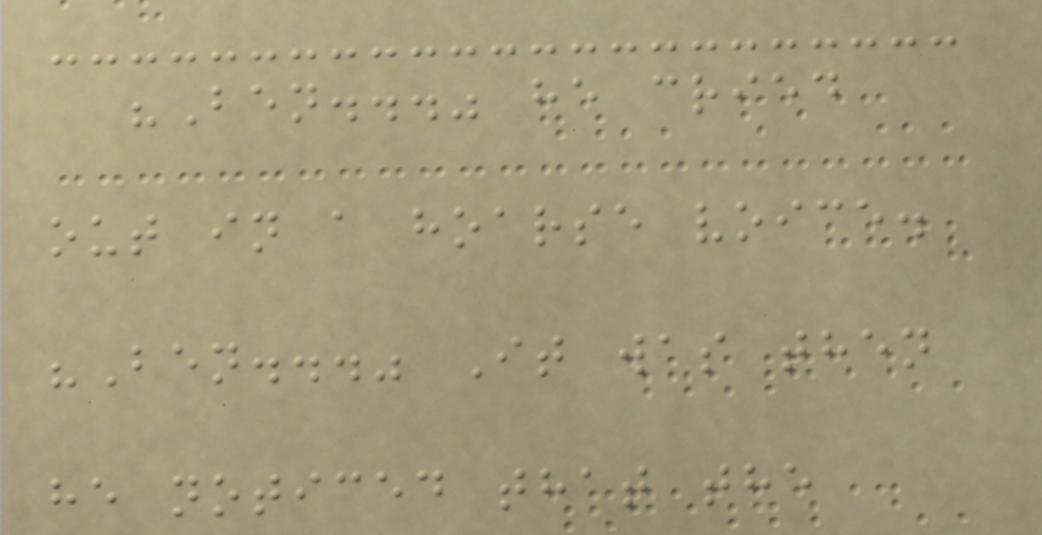"Ben..." he cried
out in a hoarse voice.
"Ben..." It was then
he noticed that the
